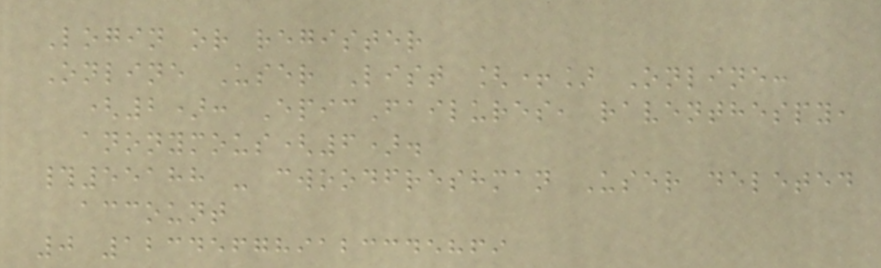Login or register
Online User List [+] Online:
(2): EpicFailures, raventhespy,
anonymous(6).
#55188 - cwoodfreshman User deleted
account
0 123456789123345869
